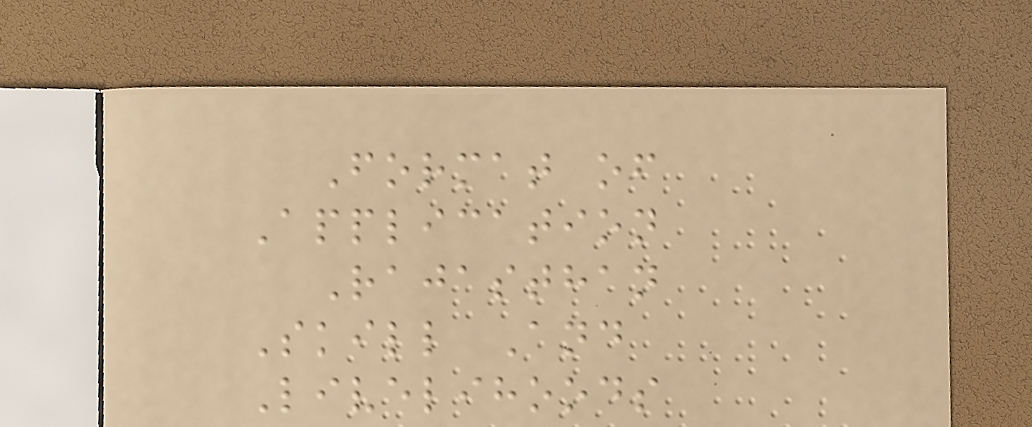Format of
Application
Rajasthan
Skill And
Livelihoods
